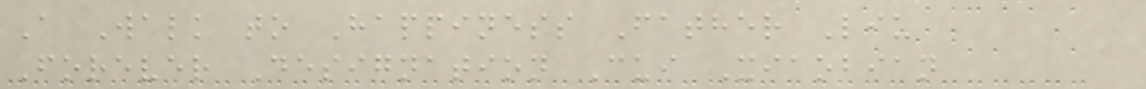A Walk to Happiness Father Liu
Forever Designation Cui Xiaobian
